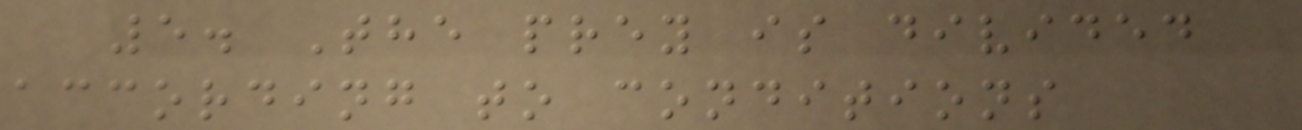5. The prey is divided
according to conditions
